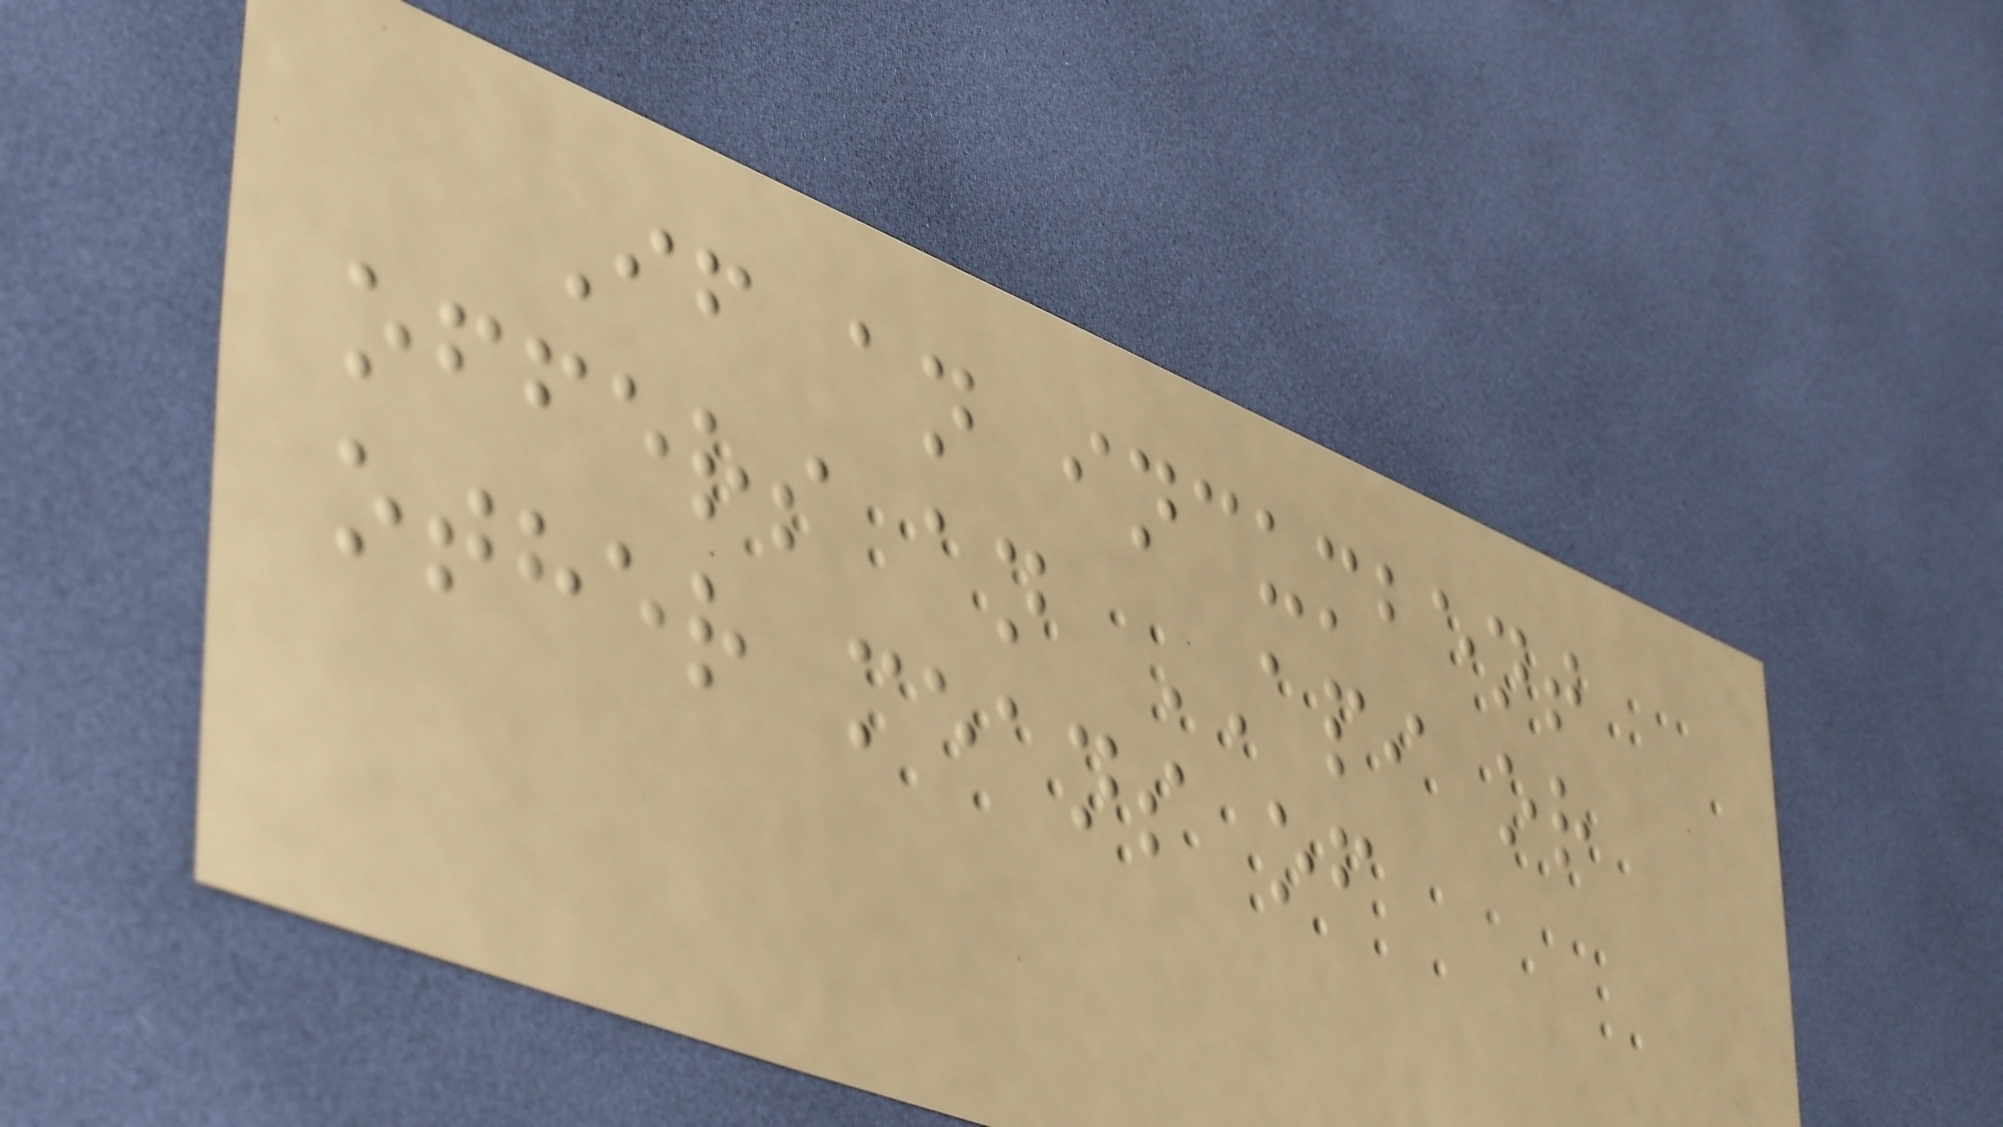If an incumbent
offers an API or
other means of
